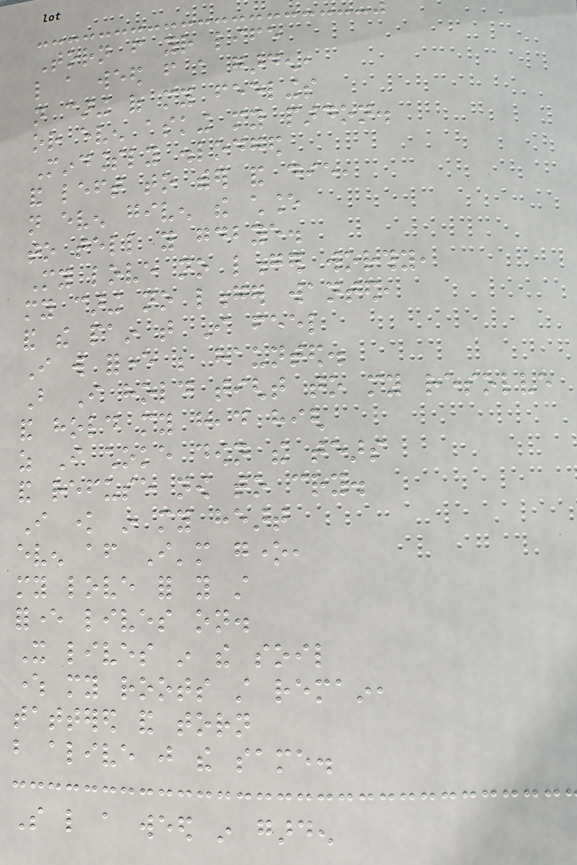Torn from your life
like a weed from a garden,
not caring of my feelings
or even asking my pardon.
Mindlessly dislodged
and left to wither and die,
not even given the chance
to tell you goodbye.
My love no longer worthy,
my caring no longer wanted,
and the pain that I feel
I will forever be haunted.
But I hold tight to my resolve
and hold my head high
as I choke down the tears
and refuse now to cry.
I know in my heart
even after I'm gone,
my love for you still
forever lives on.
It lives in the soil
where my roots still remain,
tattered and torn
but alive just the same.
So like a weed in garden
